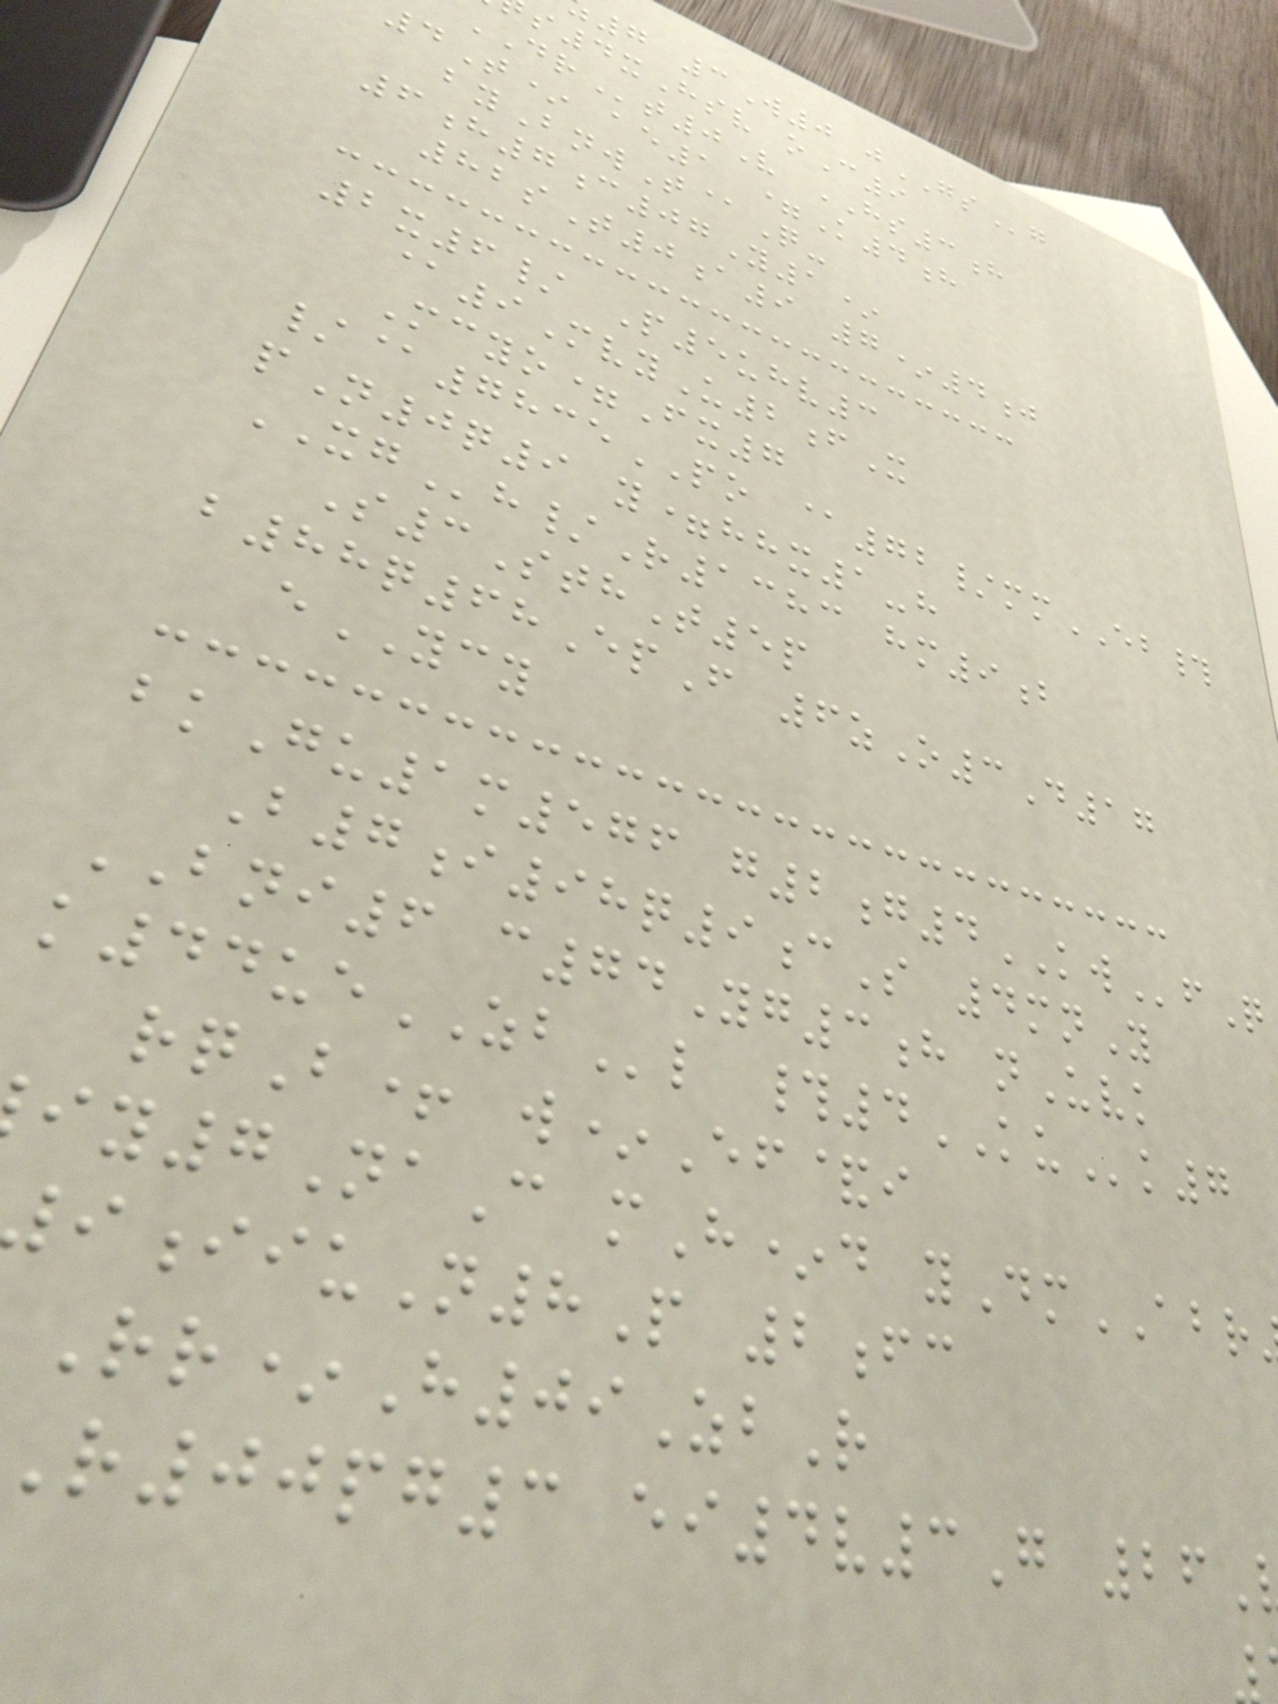7 3W0 jGSg
4xHsv oC9
DRt0V HS3h
4T* ae1 =K4h
byBnwT@Q-
6h7c07Y1*
82sT0a9 7*4j
2x6/ P5uhv3
@9MvyU2fX
Mcyo=Fx7
/@7835PO @72/mmEB#
pN0q9 y=hhx1-h
XGh/R1383 hm9b
S3SthT5p
b88q68EpF 6zO3D17
eYCY
bkGu1m576 g2g4KWfQ
B7i98q9cS 4mnY
BNI6 c74Yg3h nUvk
k44ueZBl #4KUk7
rqB+ w*Ef&i
y7NaC mH*d yDmABR
iiuN8P 2fc
Rr*H09ZbR
r00pg3 ei4v3G 26
